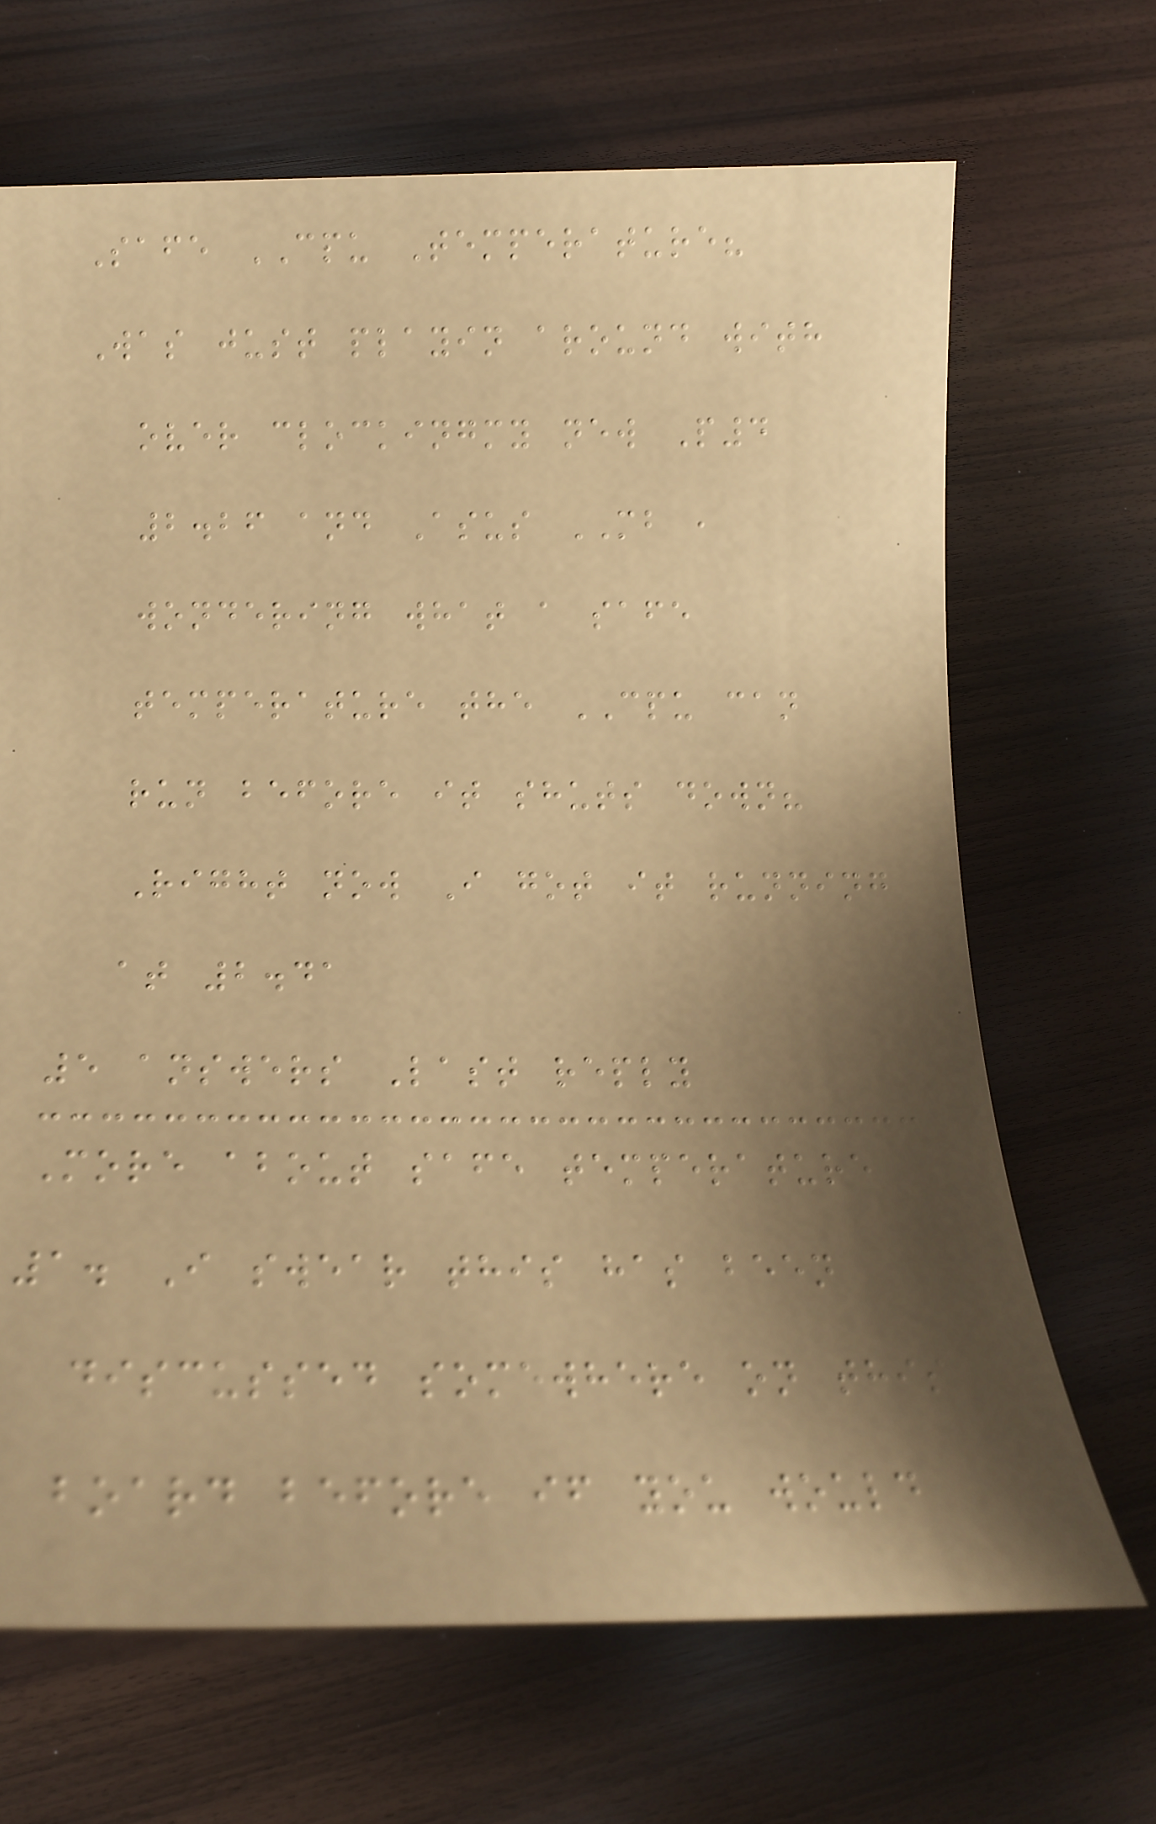Safe CPU Temperature?
Was just playin around with
over clockingmy new P4
2.26 and Asus MB ,
wondering what a safe
temperature the CPU can
run before it shuts down?
Right now I got it running
at 2.41
5 answers Last reply
More about safe temperature
1. I swear this has been
discussed somewhere on this
board before if you would
